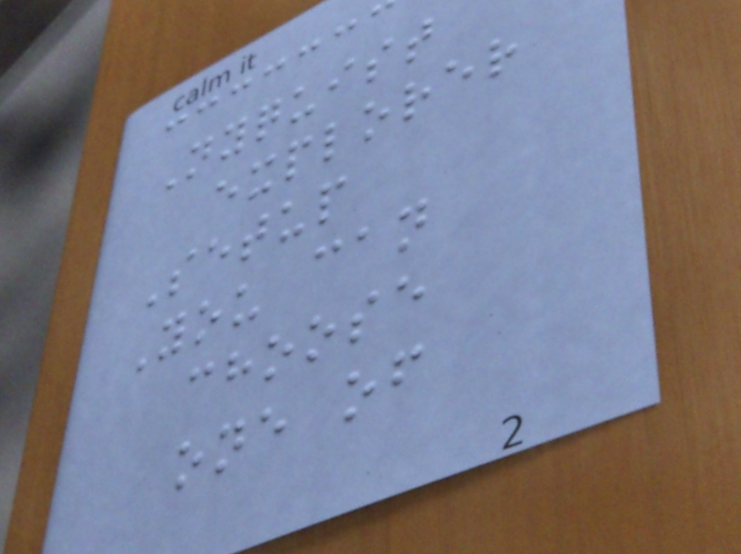Nyquist
explorer
Setup
You can
choose
one of
